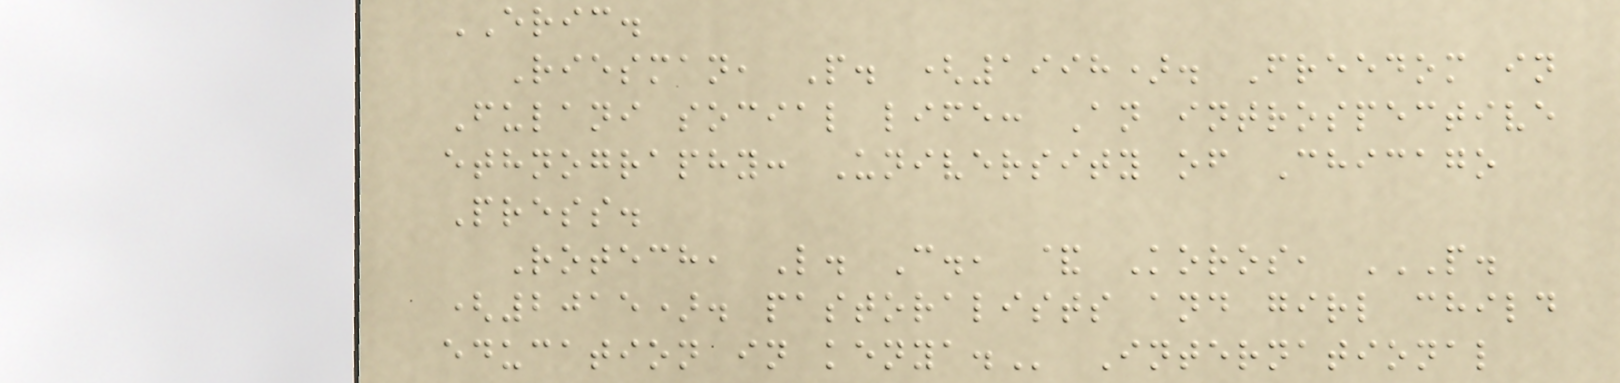ERIC.
Riesman, P. (1998). Freedom in
Fulani social life: An introspective
ethnography: University of Chicago
Press.
Rotech, L. C., & Koros, P.
(2015). PASTORALISTS AND GIRL CHILD
EDUCATION IN KENYA. International
